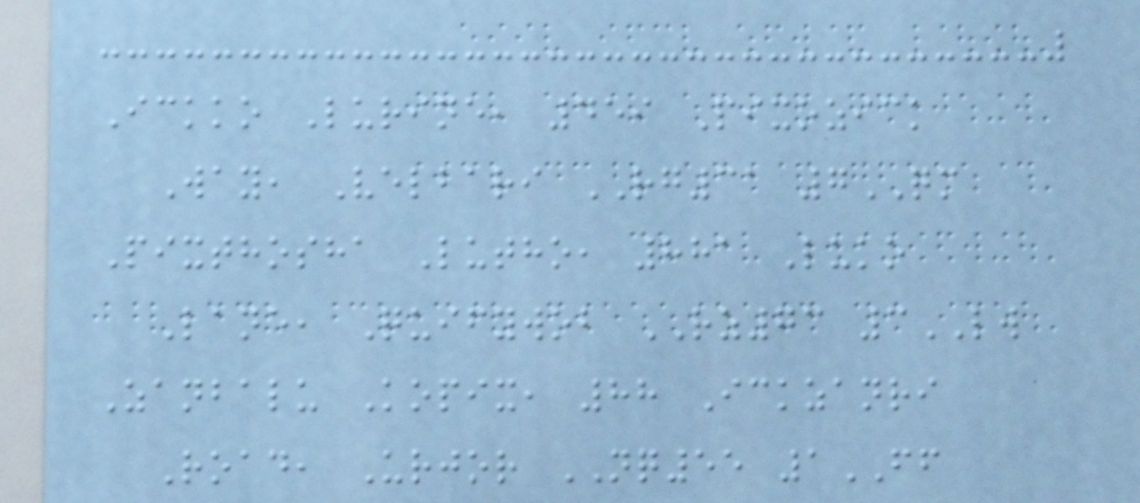Ickko Lurine, 459 Pixozick
Way, Velbari RG31 7QM
Pixthosha Lutho, 881 Luko
Lane, Quifywob RZ73 3LW
Zanbalu Kopix, 88 Ickzanri
Road, Urjor NQ55 1FF
